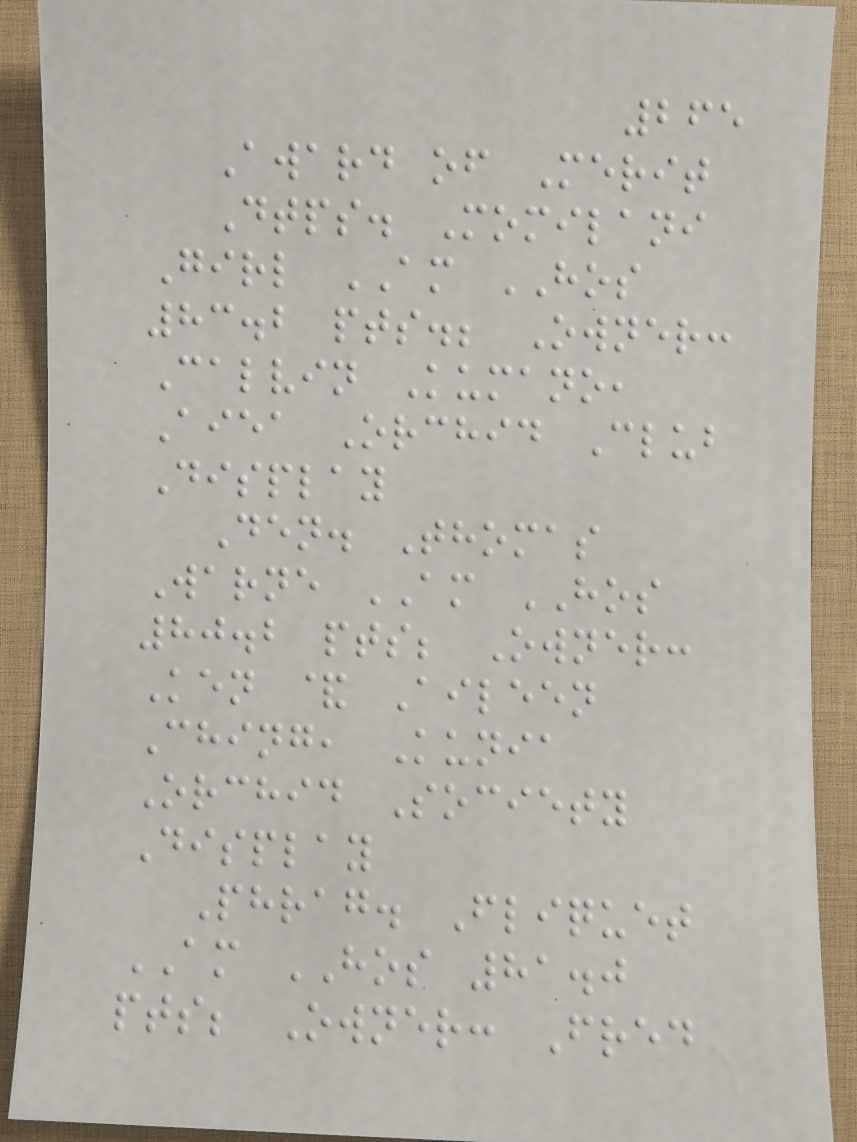265
Award of Merit
Dtps. Momilani
Girl AM HOS
83.2 pts.; Owner:
Calvin Kumano,
Aiea Orchid Club
Display
Den. Thomas
Warne AM HOS
80.2 pts; Owner:
Ken & Aileen
Ching, Kunia
Orchid Society
Display
Phrag. Fliquet
AM HOS 81.0
pts; Owner: Fred
